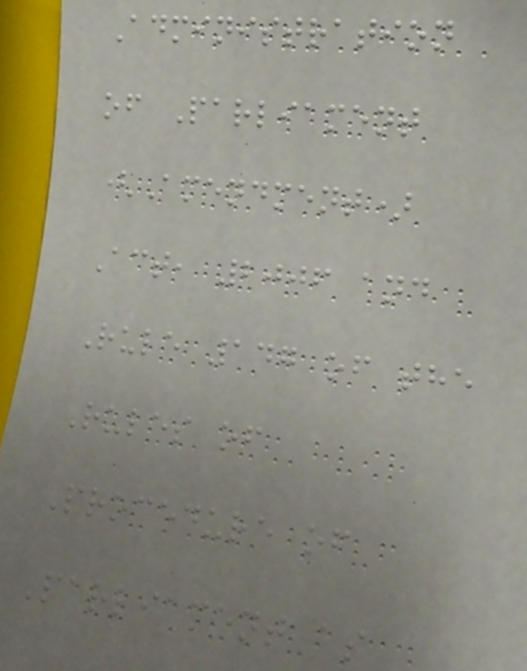Administration
of Parliament
(Amendment)
Act, 2006 and
Rule 147 of the
Rules of
Procedure of
Parliament as
